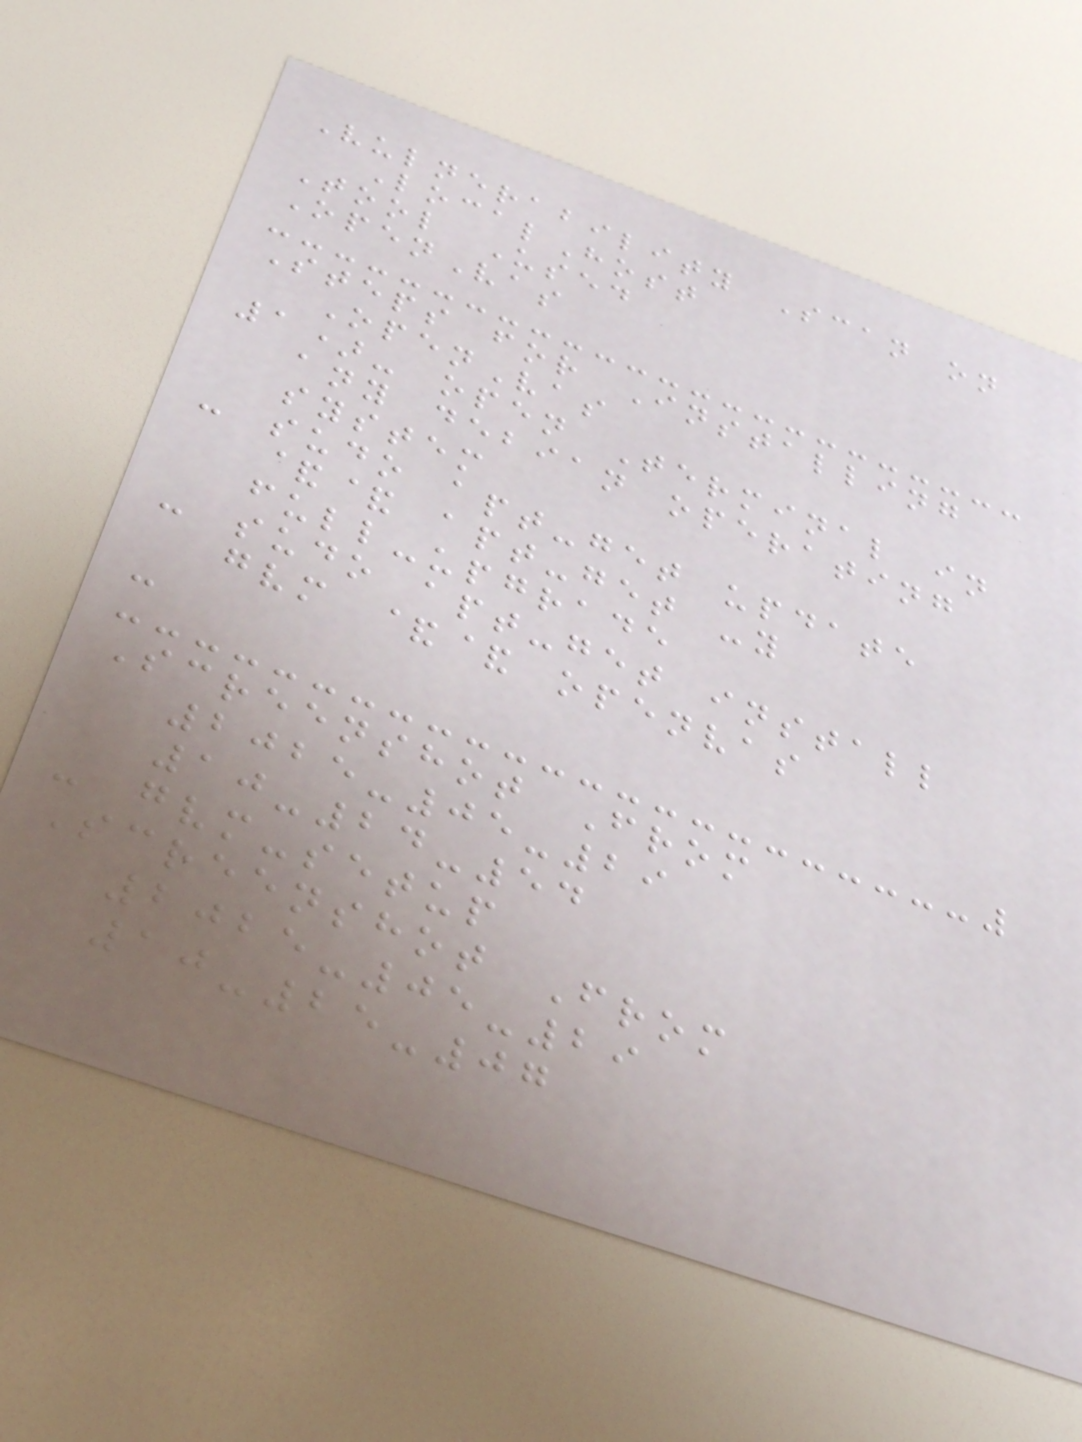Vulnerability Scan on
LocalHost
Tool Used
OpenVas
Steps for Installing
OpenVas
1)- open Terminal in
any debian operating
system
- sudo apt-get update
&& apt-get -y
full-upgrade
- sudo apt-get install
gvm && openvas
-
Screenshot From
2025-05-29
10-24-54
- gvm-setup
Screenshot From
2025-05-29
10-25-07
